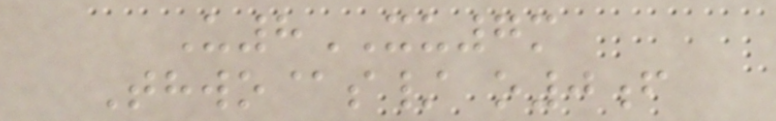U8XU7m
Thwo@s/ o0f
